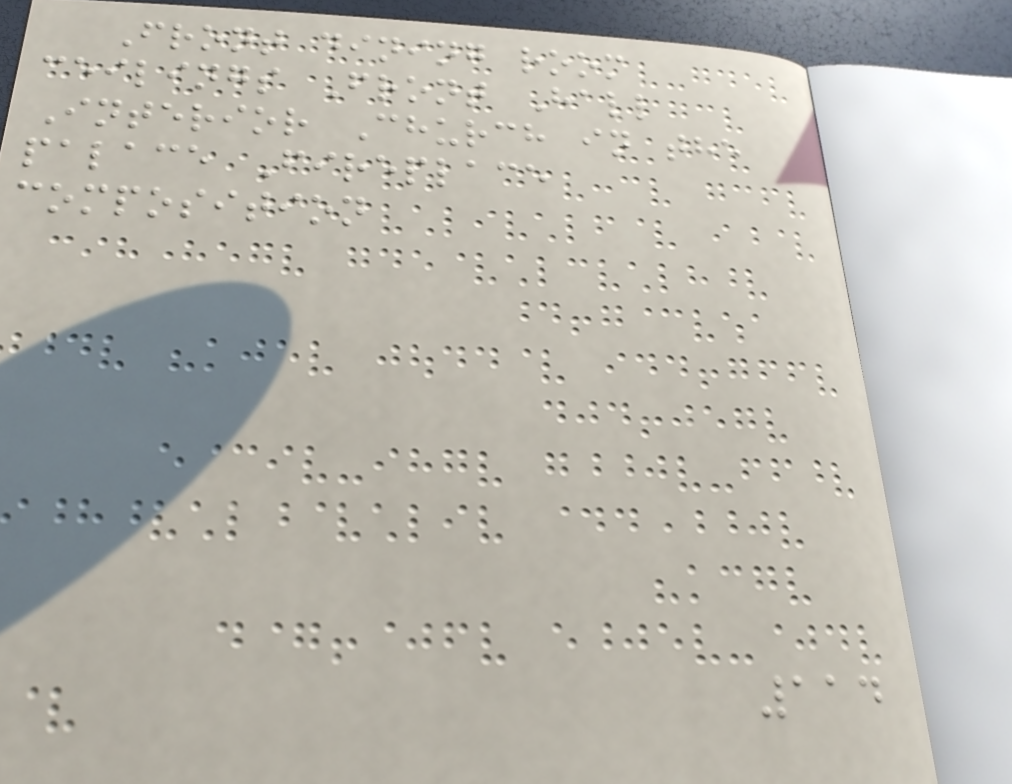Front dining room
ceilings Front Hall
Interior Church in the
palace Fireplace
composition
114
